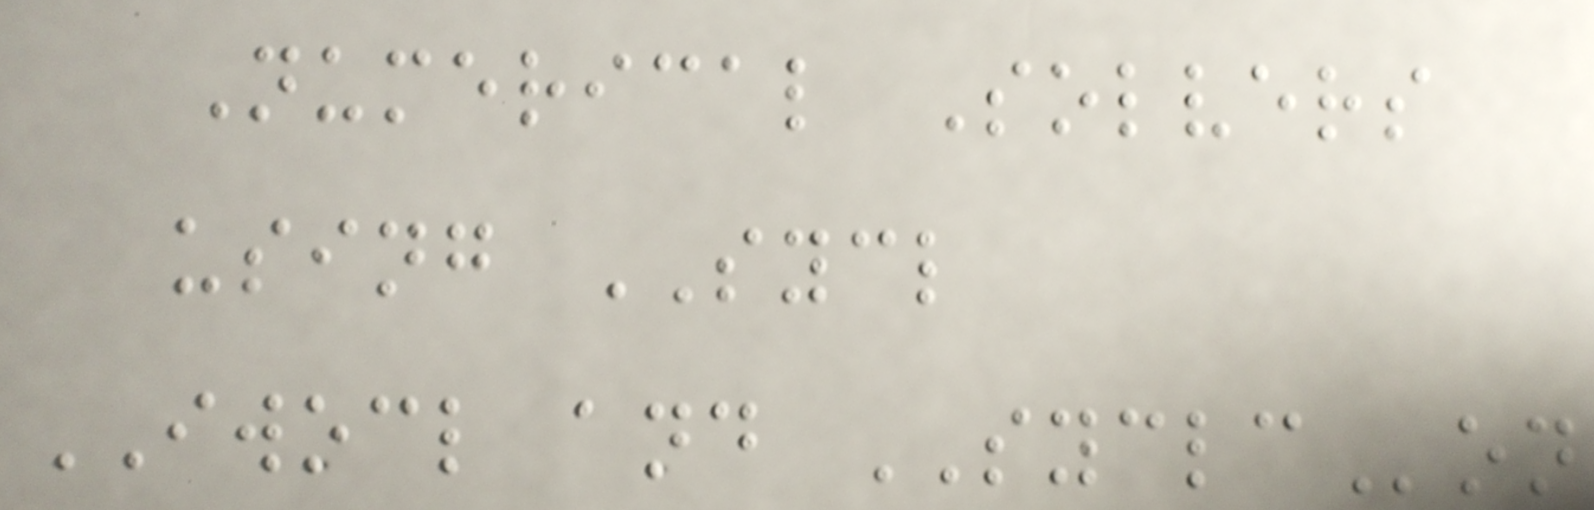Numerical Solvers
using SYCL
IWOCL and SYCLCon
